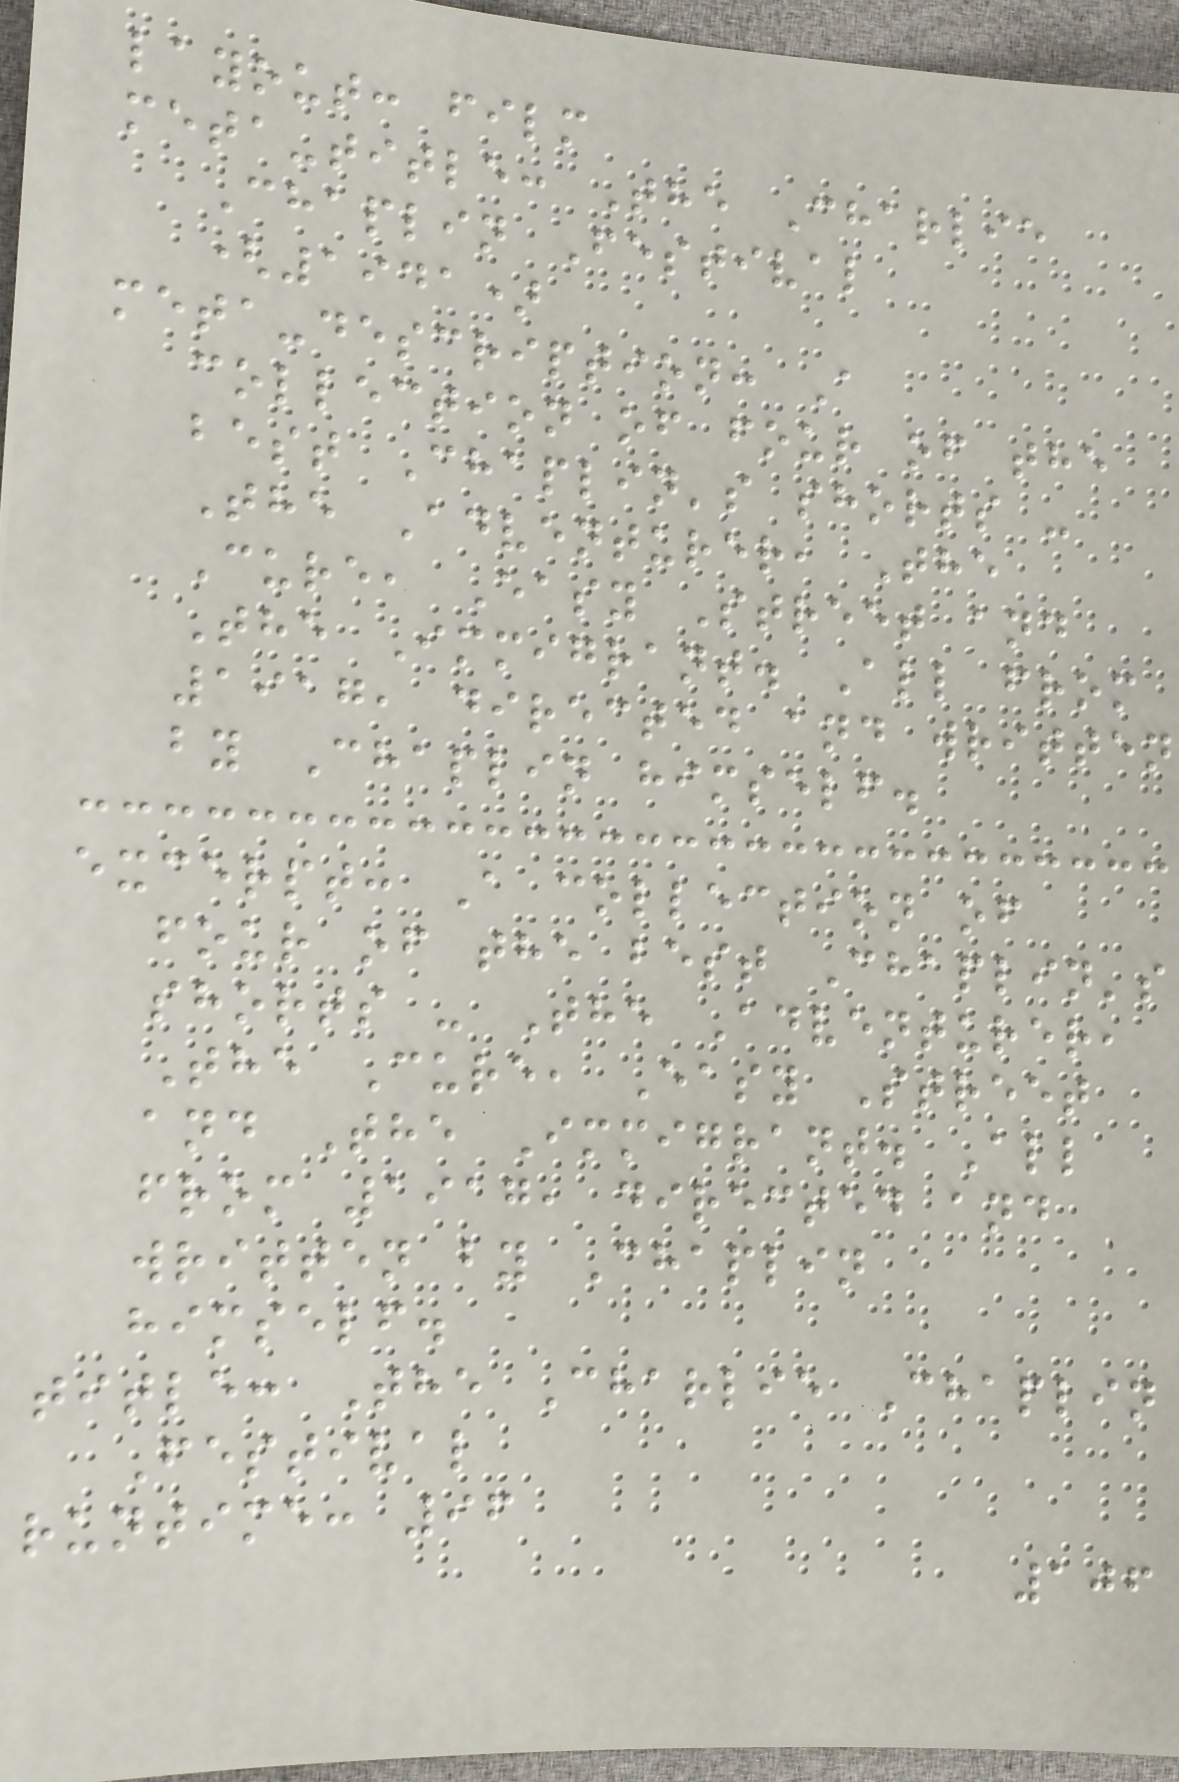layout: film
meta-title: The Charlie
Chaplin Festival
(1941)
meta-description: A
collection of four of the
best Chaplin's shorts -
The Adventurer, The
Cure, Easy Street and
The Immigrant. All from
1917, directed and written
by Chaplin himself.
excerpt: A collection of
four of the best Chaplin's
shorts - The Adventurer,
The Cure, Easy Street
and The Immigrant. All
from 1917, directed and
written by Chaplin
himself.
title: The Charlie Chaplin
Festival
runtime: 96
106
